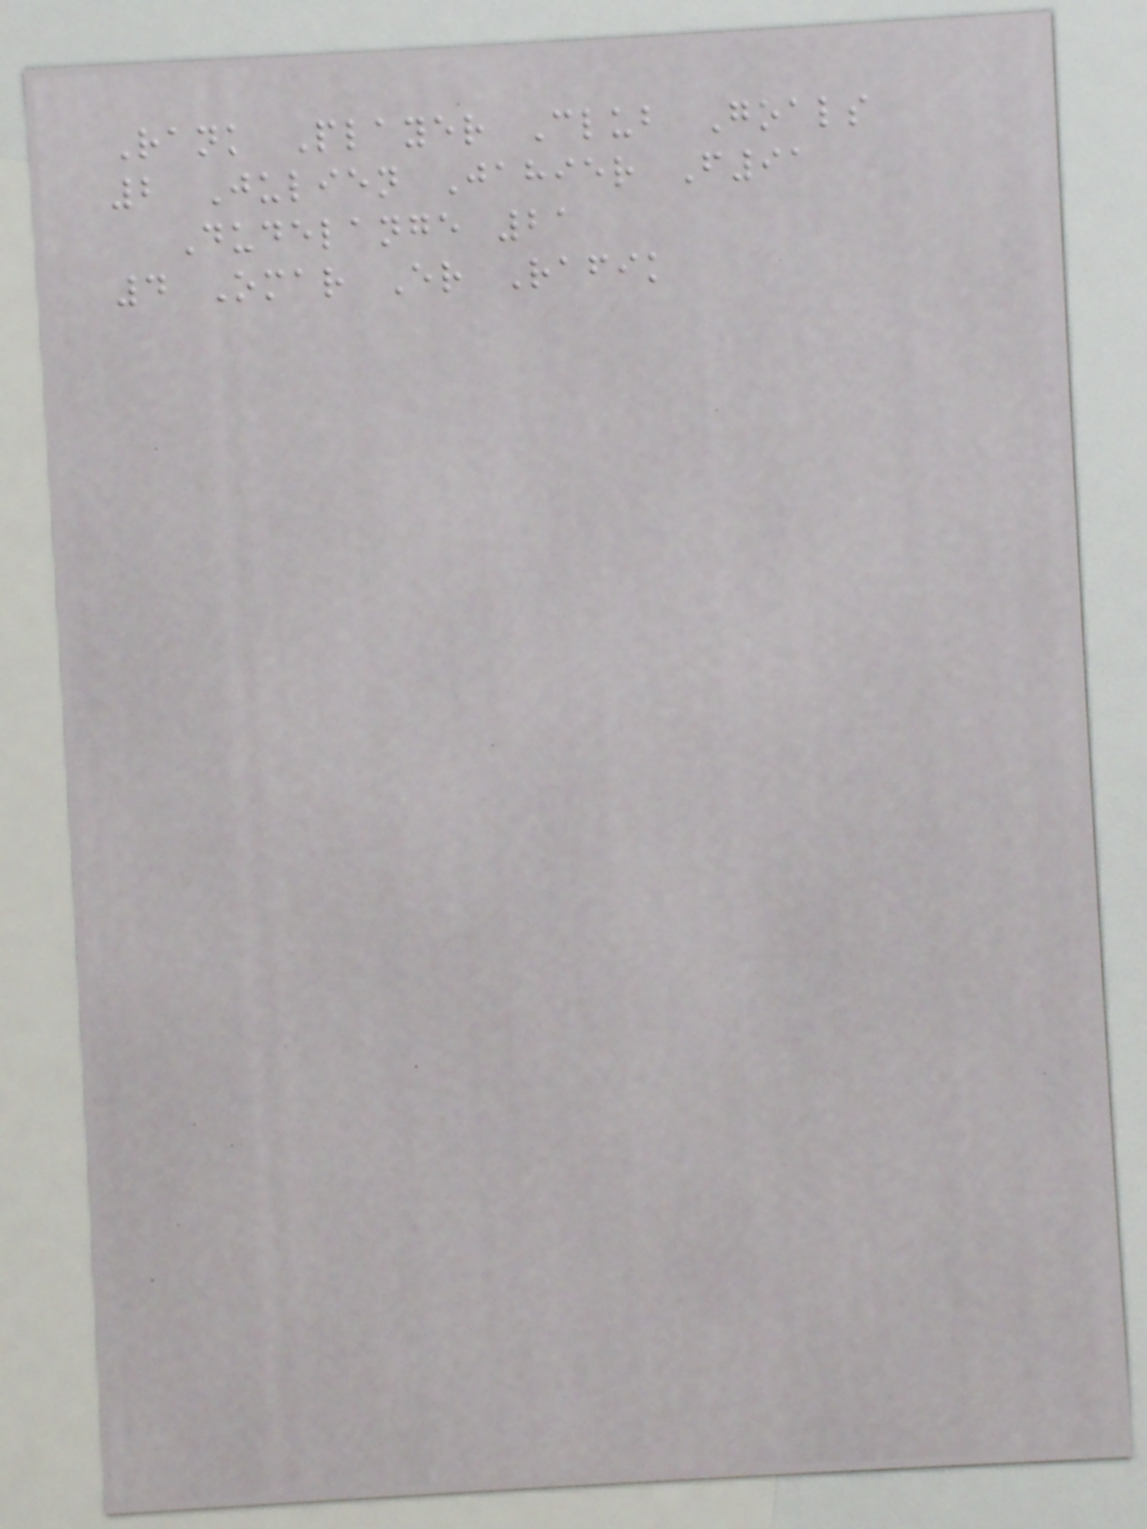Rank Player Club Goals
2 Julien Jahier F91
Dudelange 21
4 Omar Er Rafik
